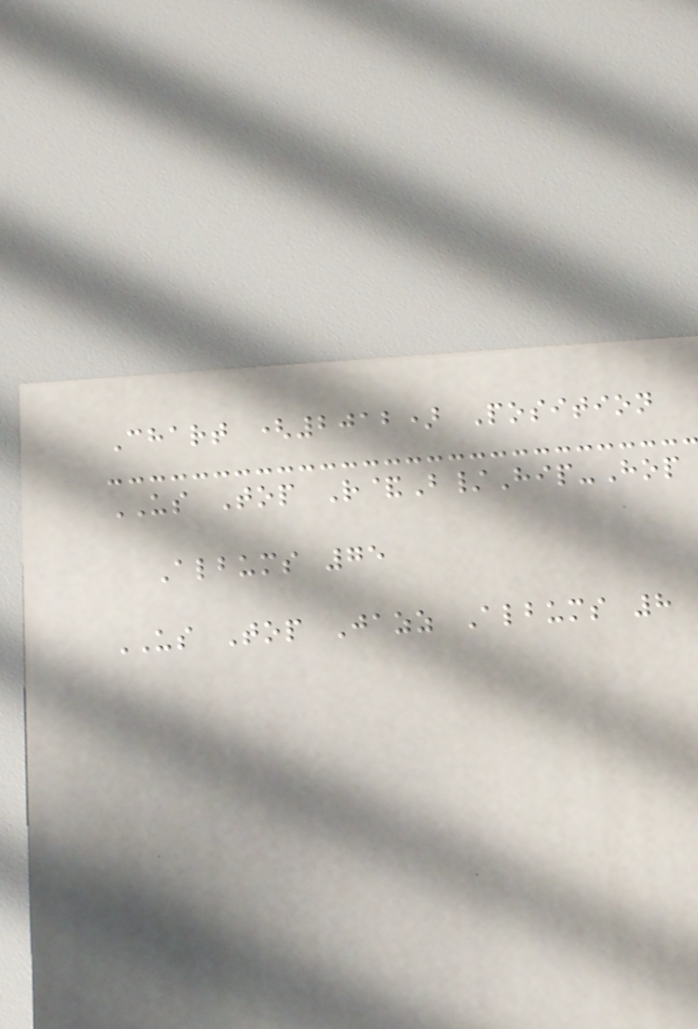Chart (2012) Position
US Top R&B/Hip-Hop
Albums 75
US Top Jazz Albums 8
